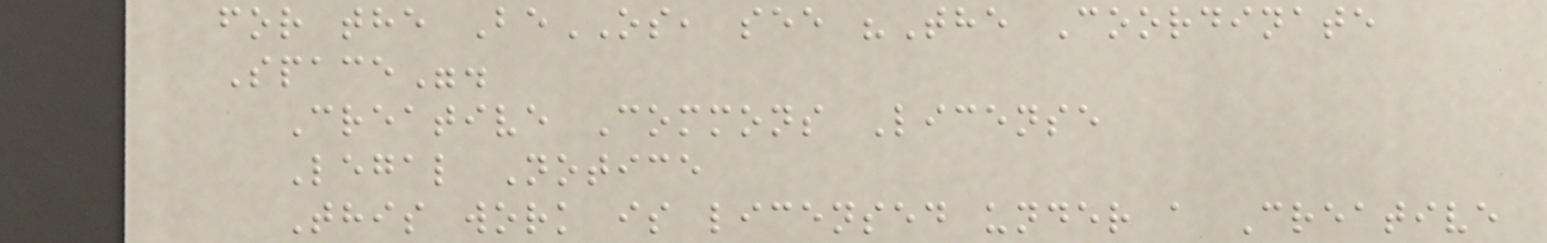for the BeOS, see "The Coordinate
Space".
Creative Commons License
Legal Notice
This work is licensed under a Creative
